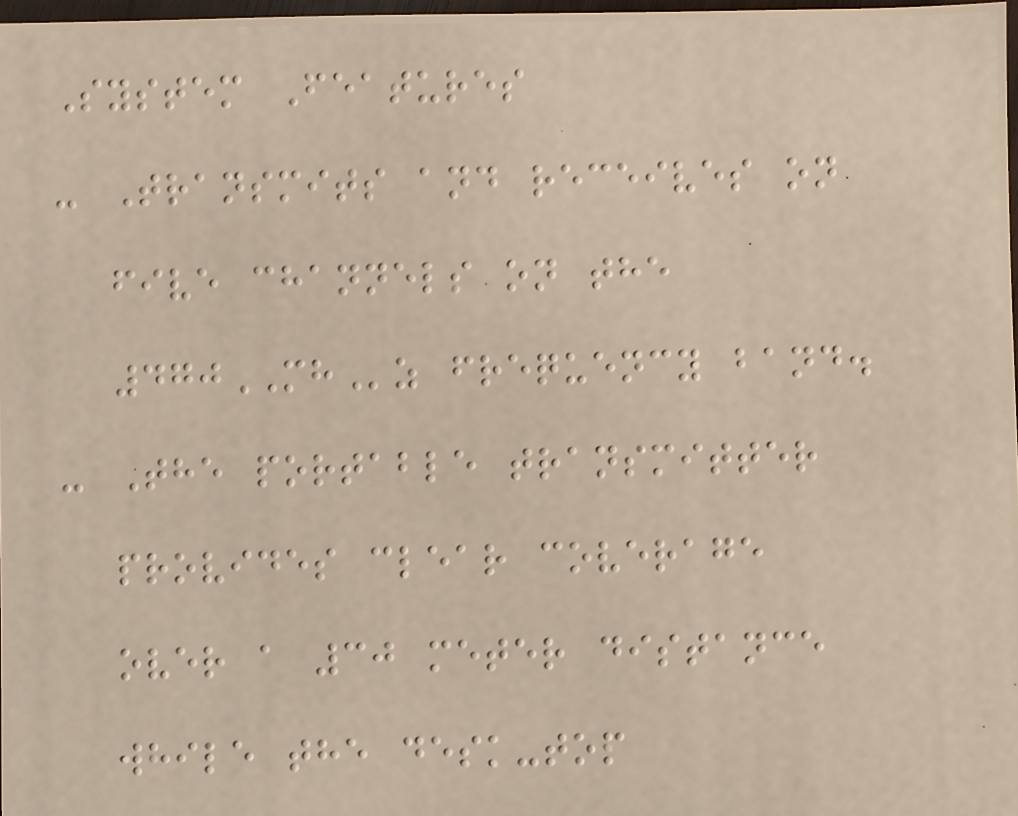System Features
- Transmits and receives on
five channels on the
470MHz frequency band.
- The portable transmitter
provides clear coverage
over a 30 meter distance
while the desk-top
